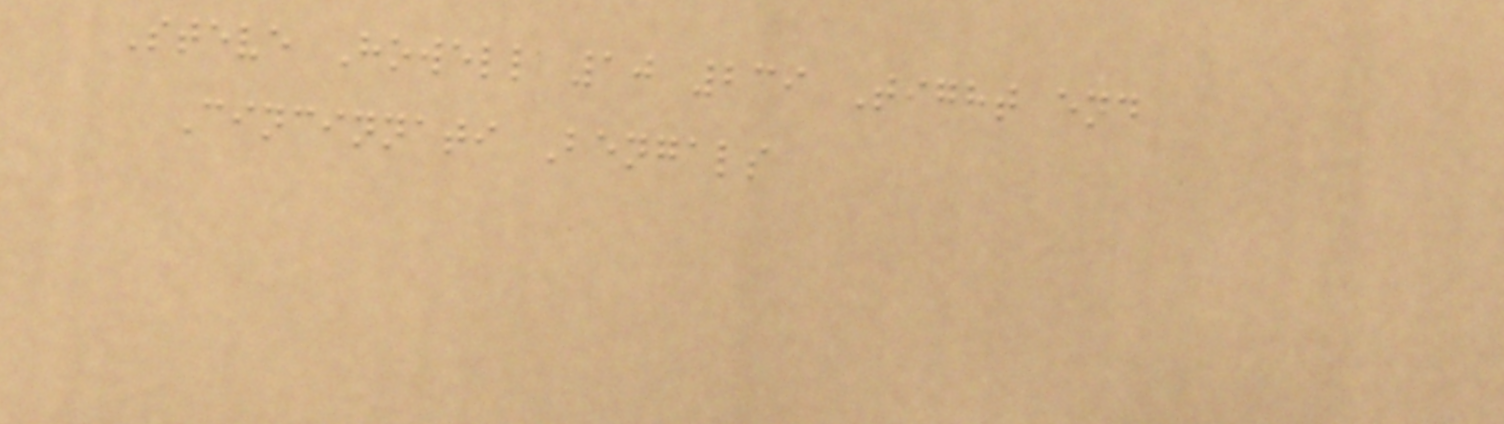Steve Howell 10 239 Tight end
Cincinnati Bengals
